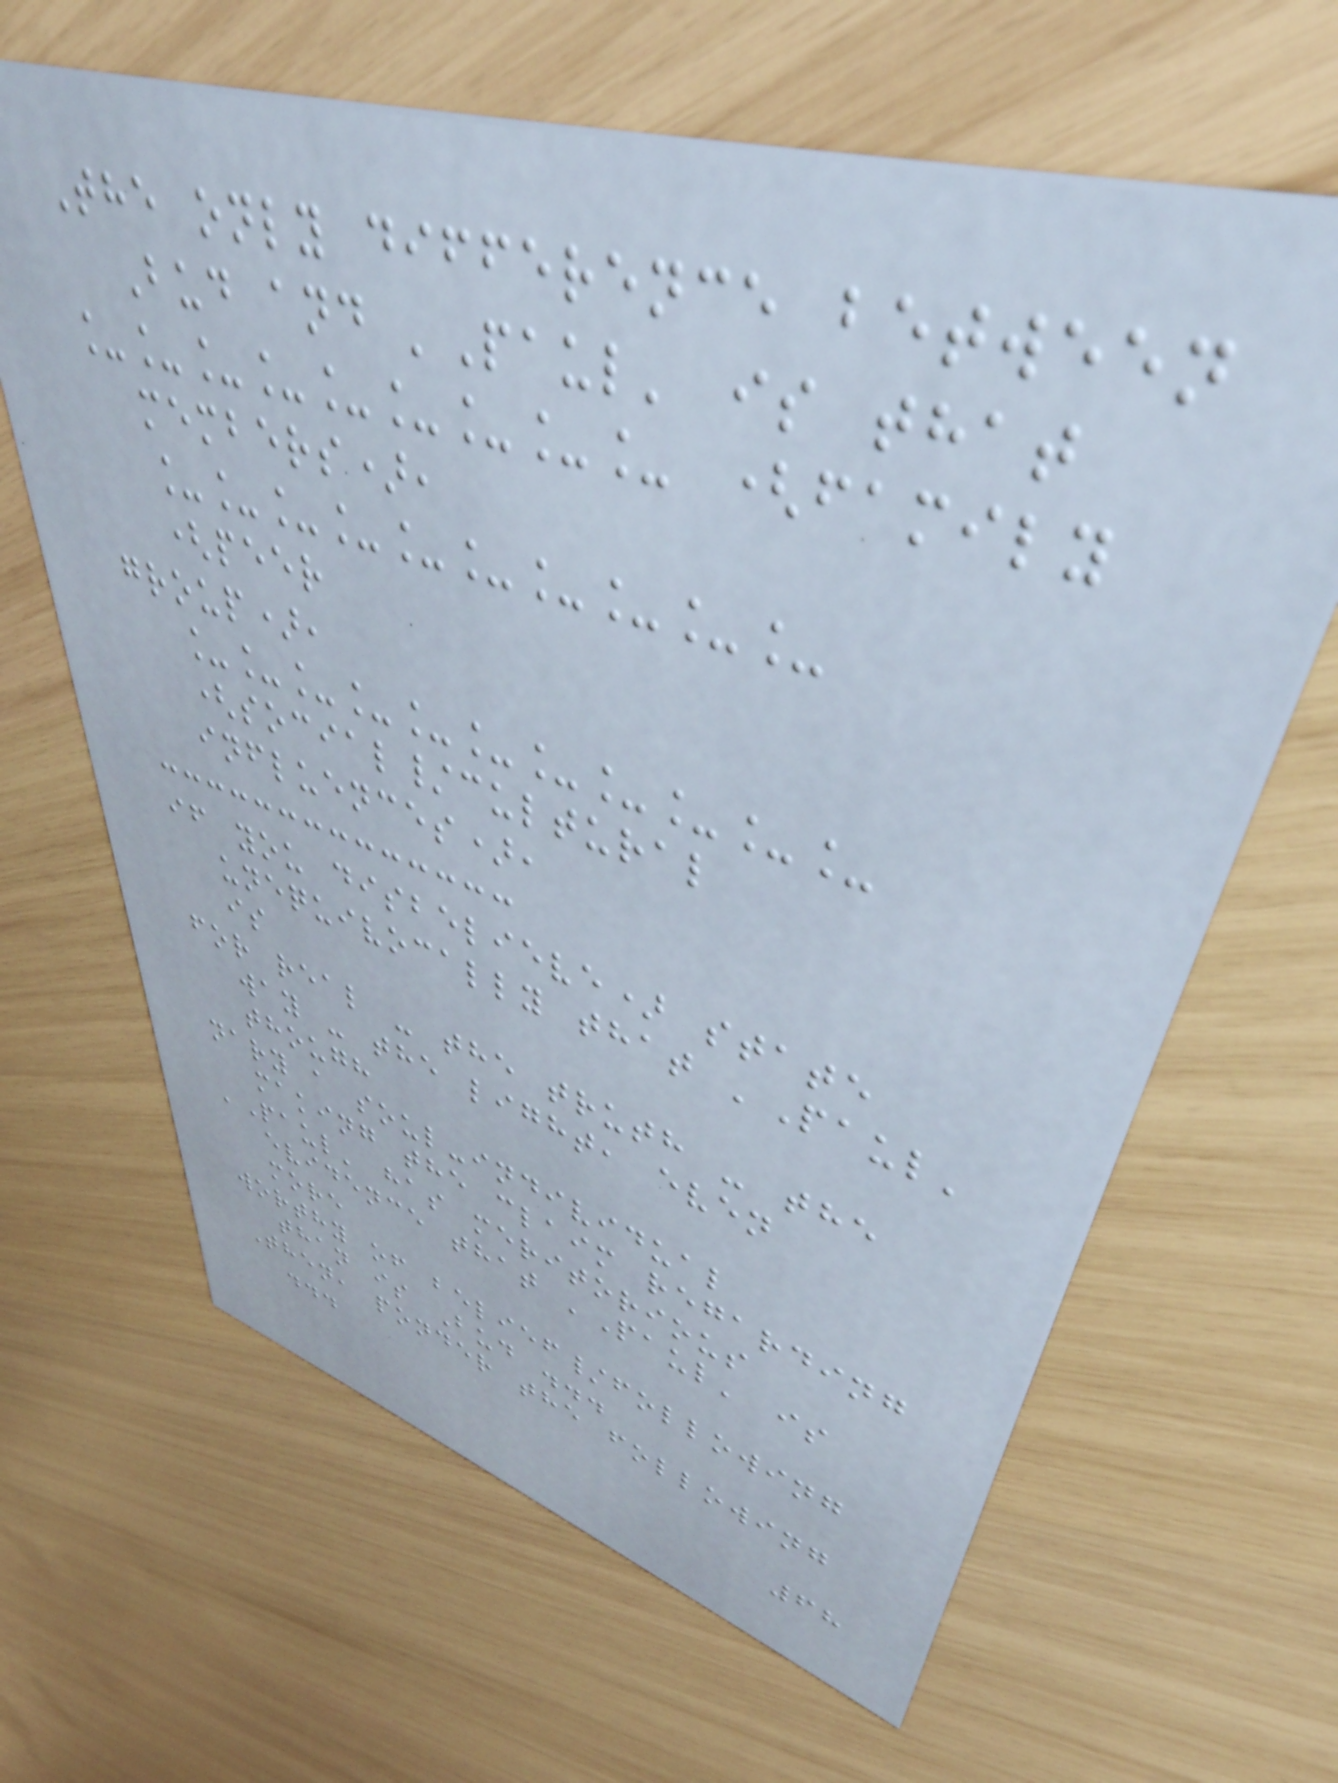The only difference between
Bud and 'Paul' is that
_________ (family
members),
__________
(peer
group),
___________
(social/cultural
influences),
if you disbelieve) state
unequivocally that 'Paul'
is
for real - the truth - the
way - the light, even
though
nary a soul-individual
making the claim regarding
'Paul' has meritorious
evidence that 'Paul' is
more
worthy of belief/following
than is Bud ...
Then, ponder the following
...
68
